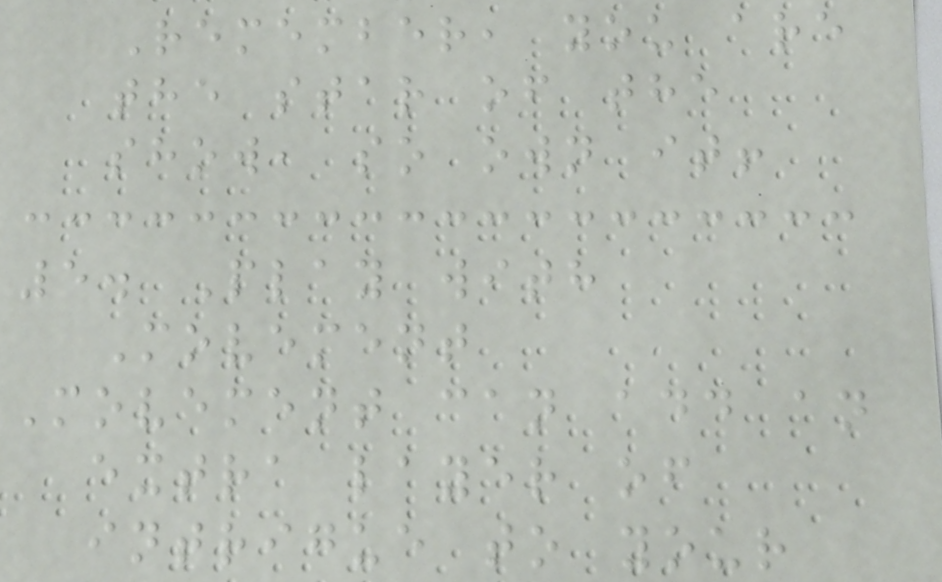Remember, you are
the star of the
show, so own it!
5. Play with
Movement
Movement can add an
extra layer of
intrigue to your
